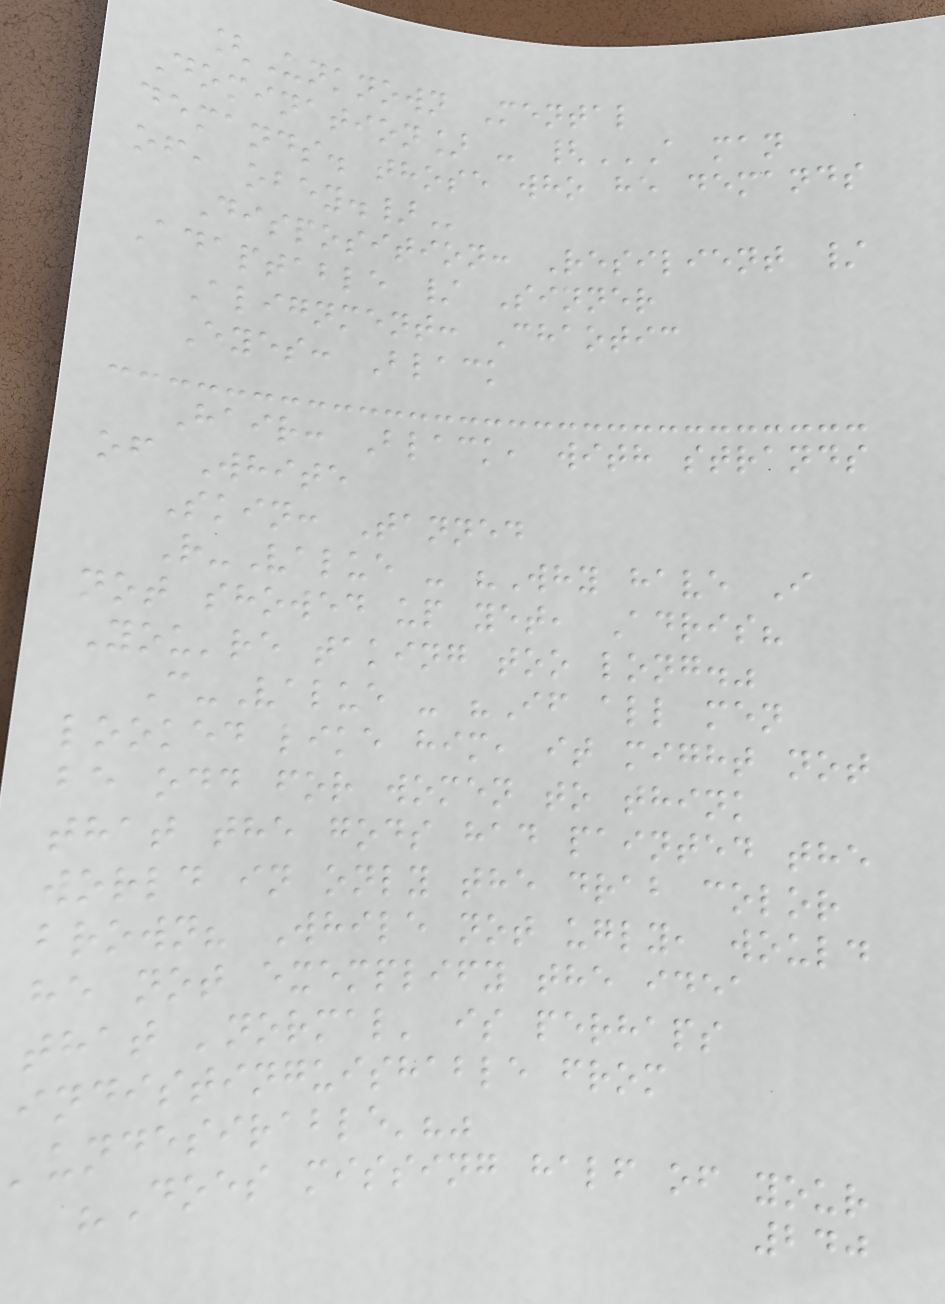[Unknown Mental
Domination] - {A MAN
DEMANDS. THOSE WHO HE DEMANDS
OF, OBEY.}
Disposition: Resilient /
Adaptable / Sinner
Alignment: Chaotic
Eyes: Black
Hair: Black, with strands
of White
Skin: Tanned
R-Value - "Why have I
not showed up yet, Adris?
You're taking too long."
C-Value - "If all men
looked like him, it might not
be odd for women to think
that the gods had painted the
world in only the drab color
brown? While not ugly, would
he not exemplify the idea
that 'normal' is perhaps
indistinguishable from
'undesirable'?"
"Does missing half of your
240
